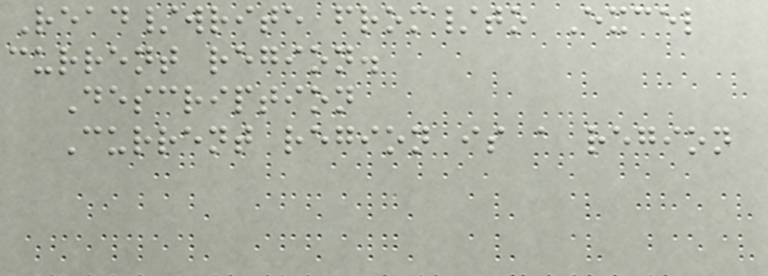Read/write from/to Excel
current region.
Description
Current region is a region
